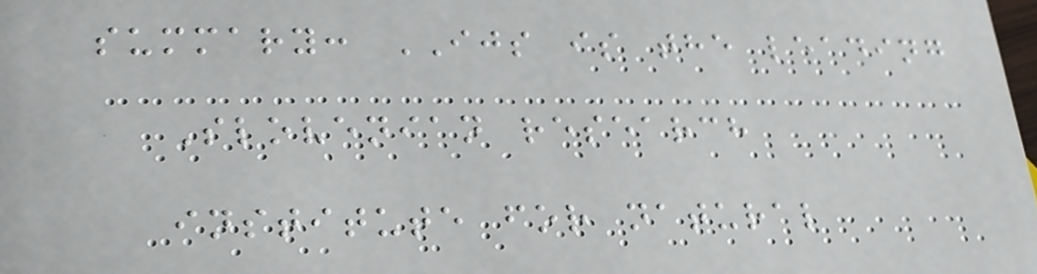summary: IJS is the leading
Slovenian research
institute for natural
